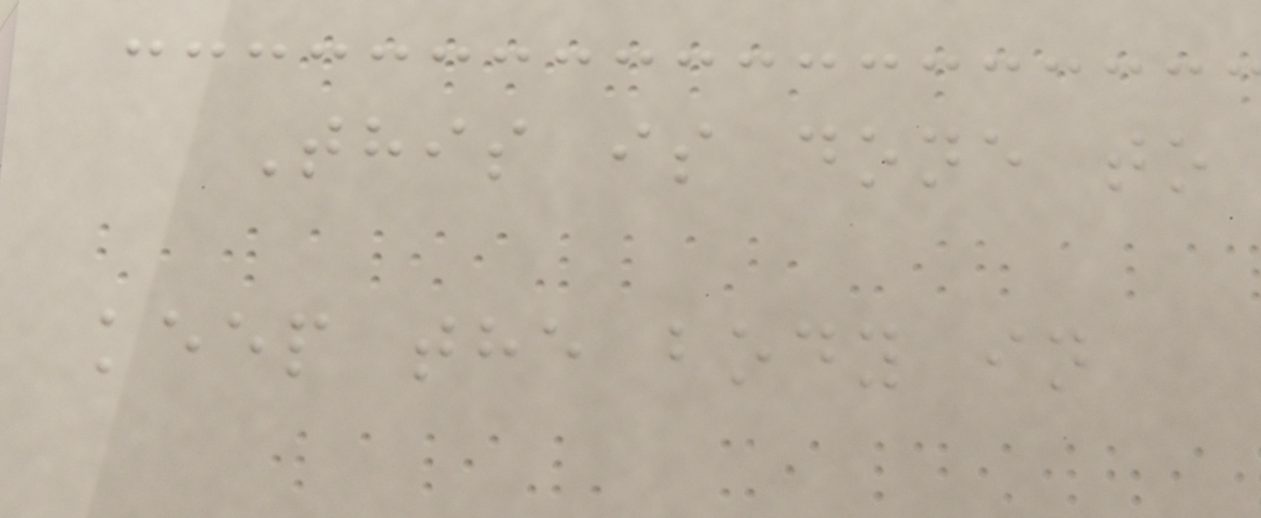This is done to
keep the body in
